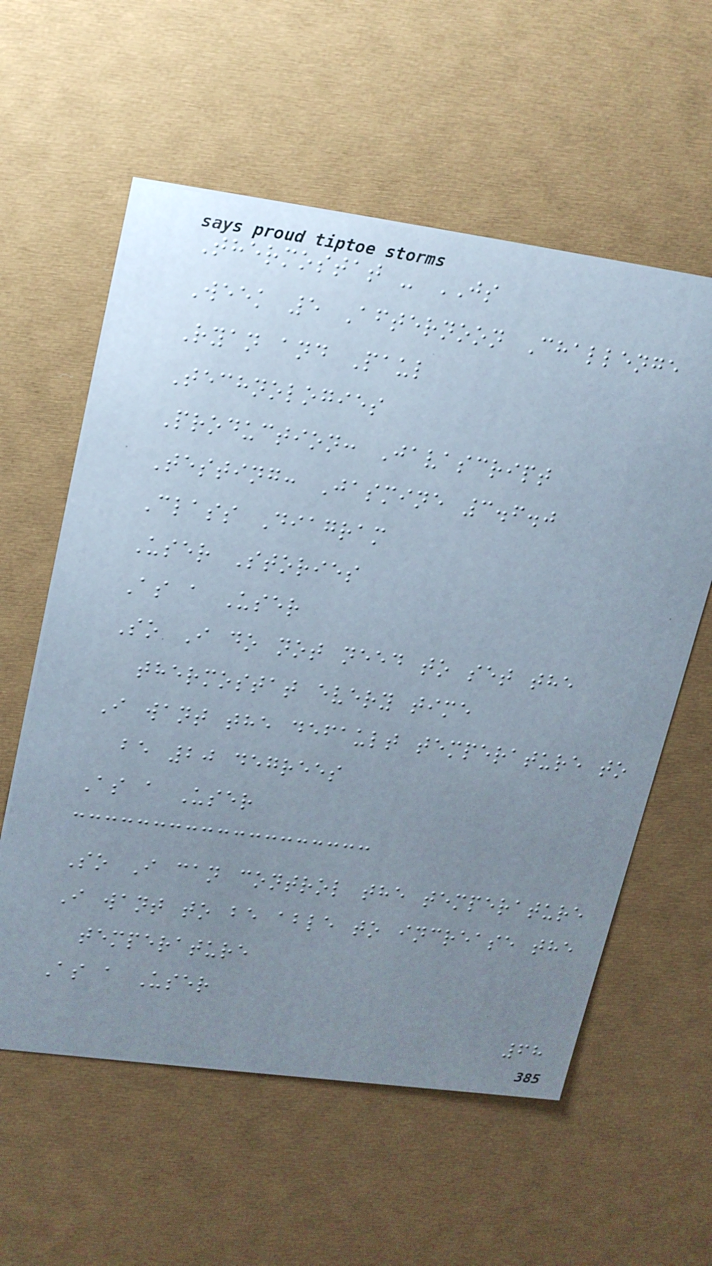Thermostat - JS
Week 5 Afternoon Challenge
Ryan and Paul
Technologies
Production: Javascript
Testing: Jasmine 3.6.0
Class Diagram
User Stories
As a User
So I do not need to set the
thermostat every time
I want the default temperature to
be 20 degrees
As a User
So I can control the temperature
I want to be able to increase the
temperature
As a User
68
